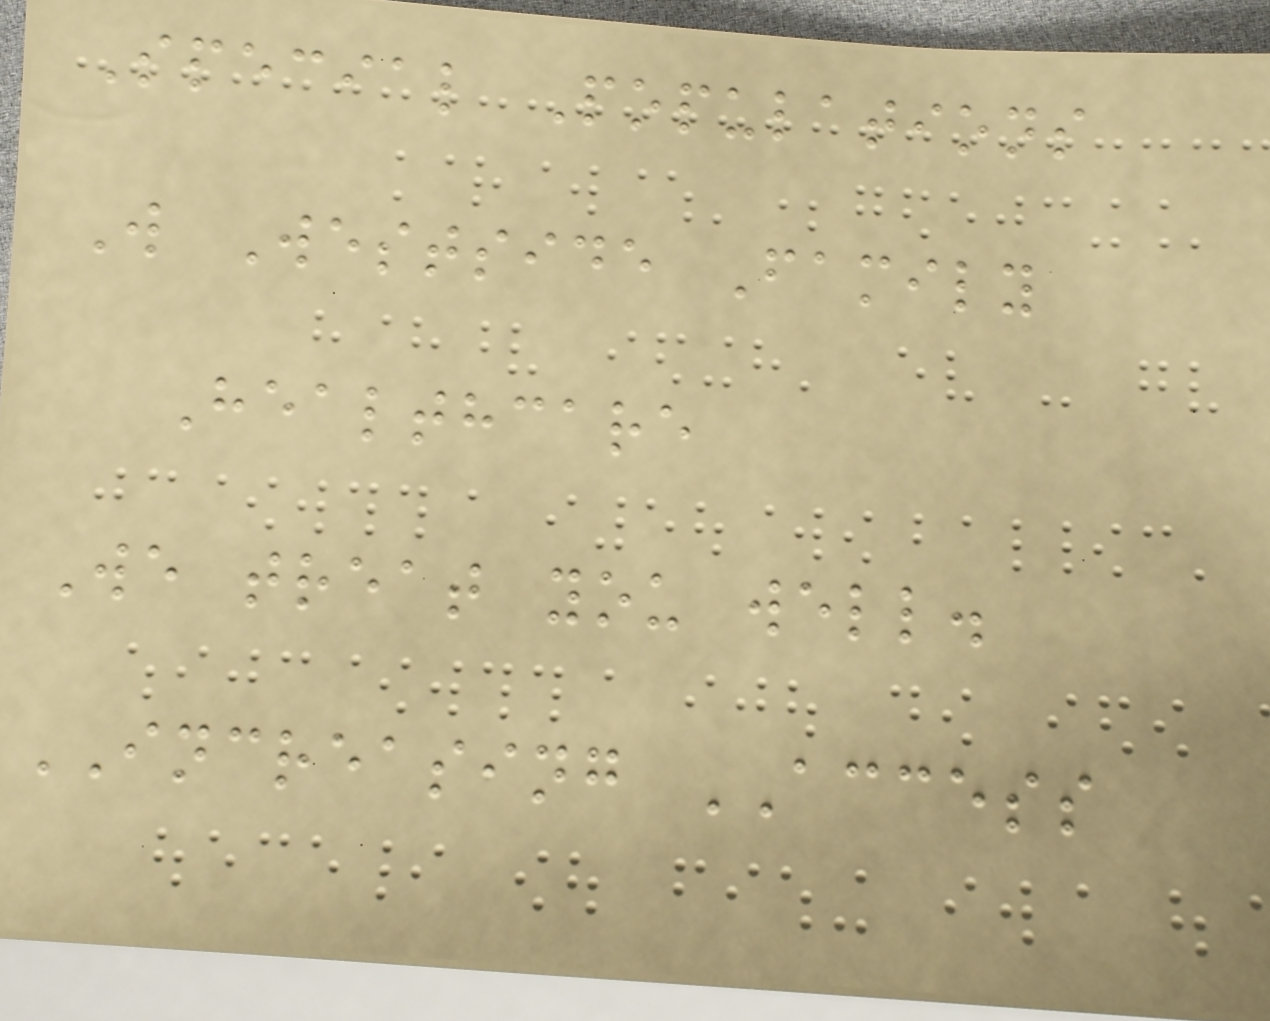Special Populations
W Westside Family
Healthcare
We treat you well.
INCREASING ACCESS
